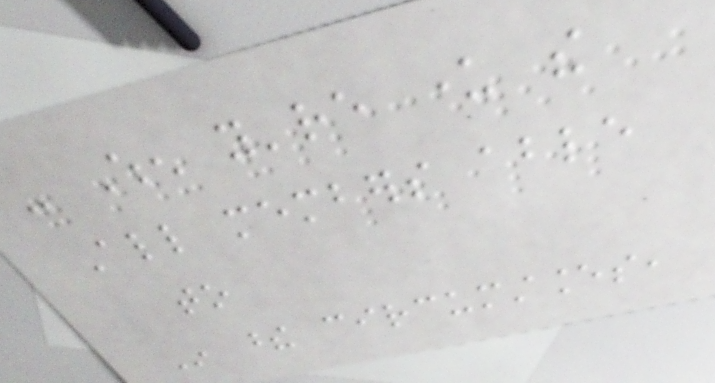- When you're under the
All members able
to
In these circumstances,
